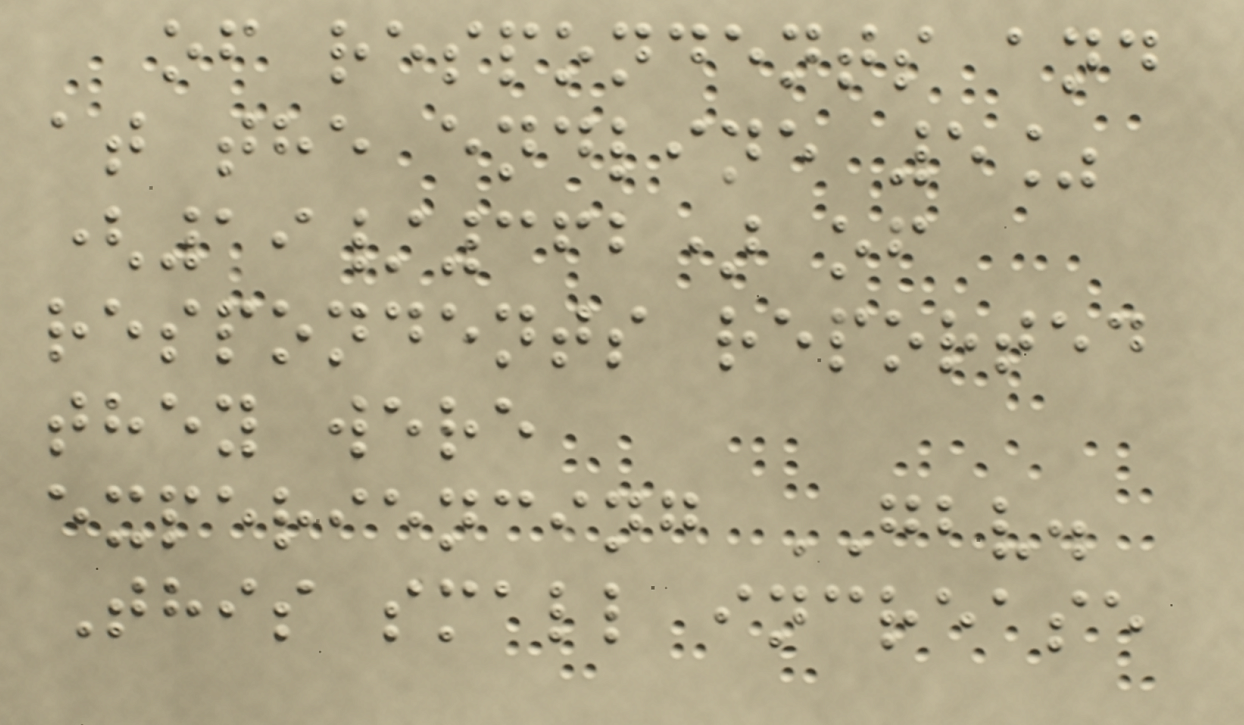of respondents and
at the endline 5%
(19/362) of
respondents reported
they were
experiencing GBV.
This small increase
